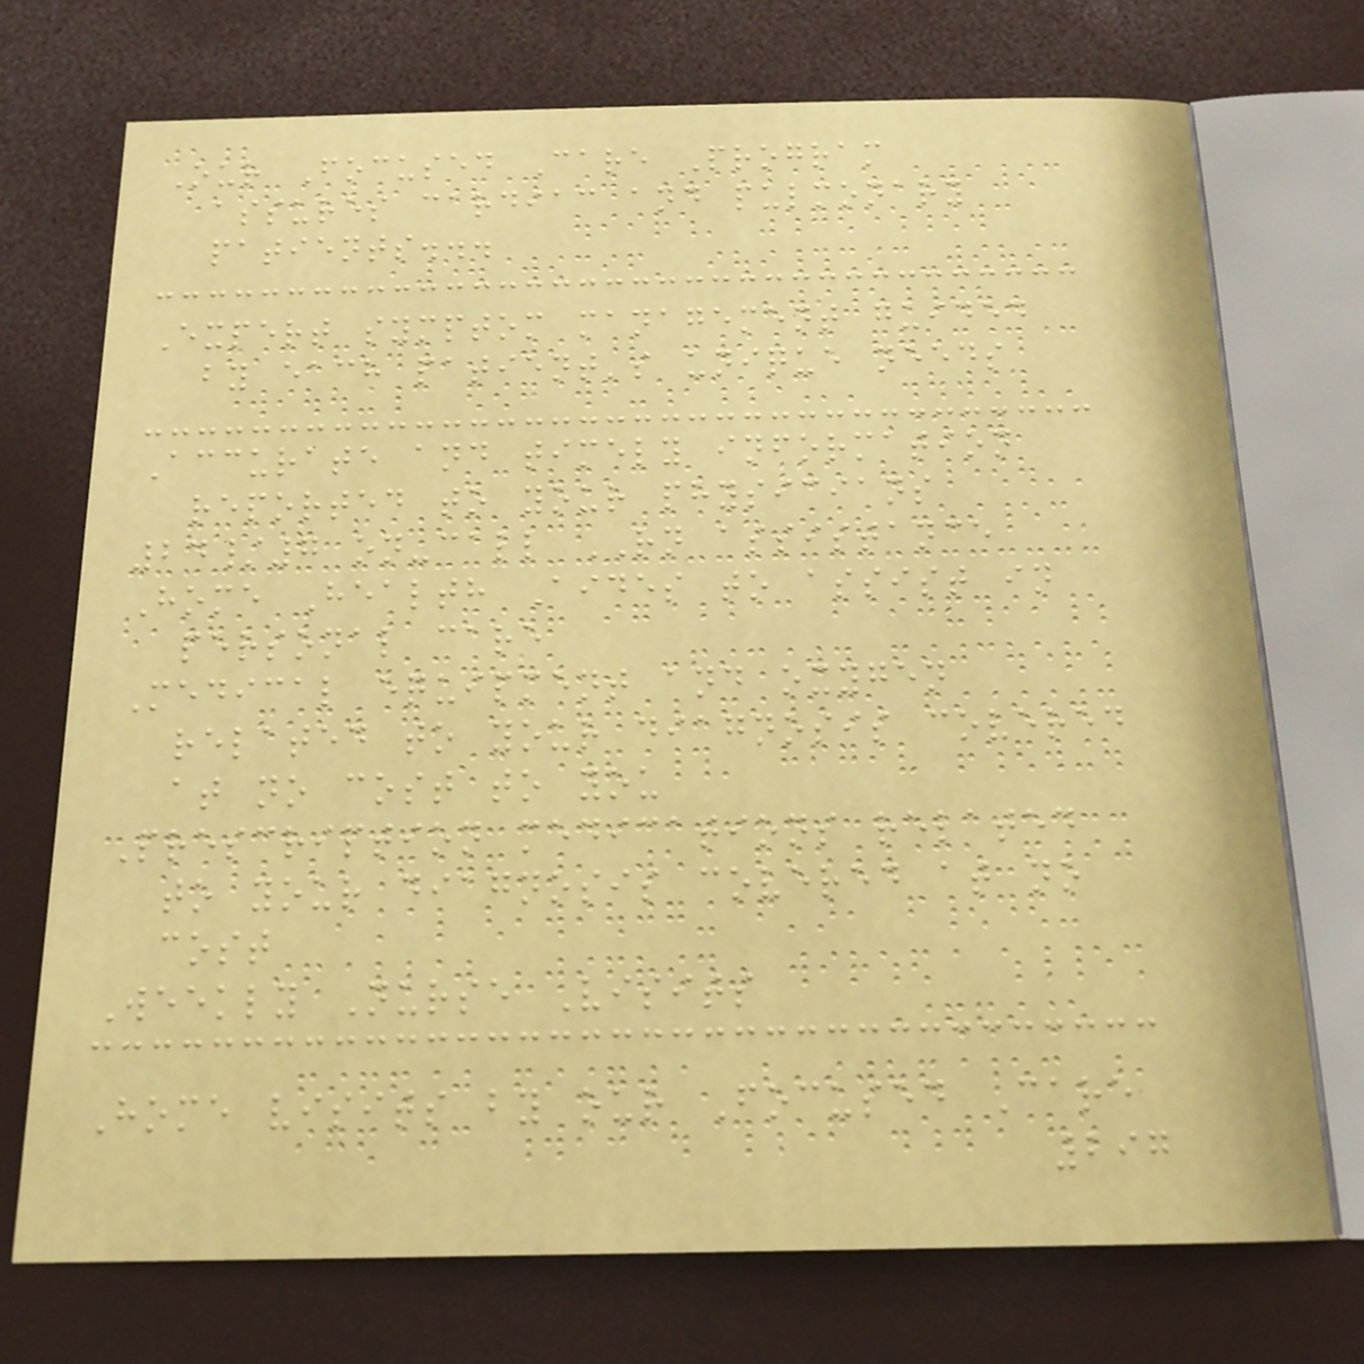Our Focused Care Program
assures cardiac and pulmonary
patients...
Expert symptom management guided
by each patient's unique needs
Accurate and timely information
reported to your physicians
24/7 on-call RN assistance
Home Health Aides to assist in
personal care
Medical equipment and oxygen
related to your diagnosis covered
at no cost to you
Prescription medications related
to your diagnosis covered at no
cost
Weekly Nurse Visits
Home visits by our Focused Care
297
